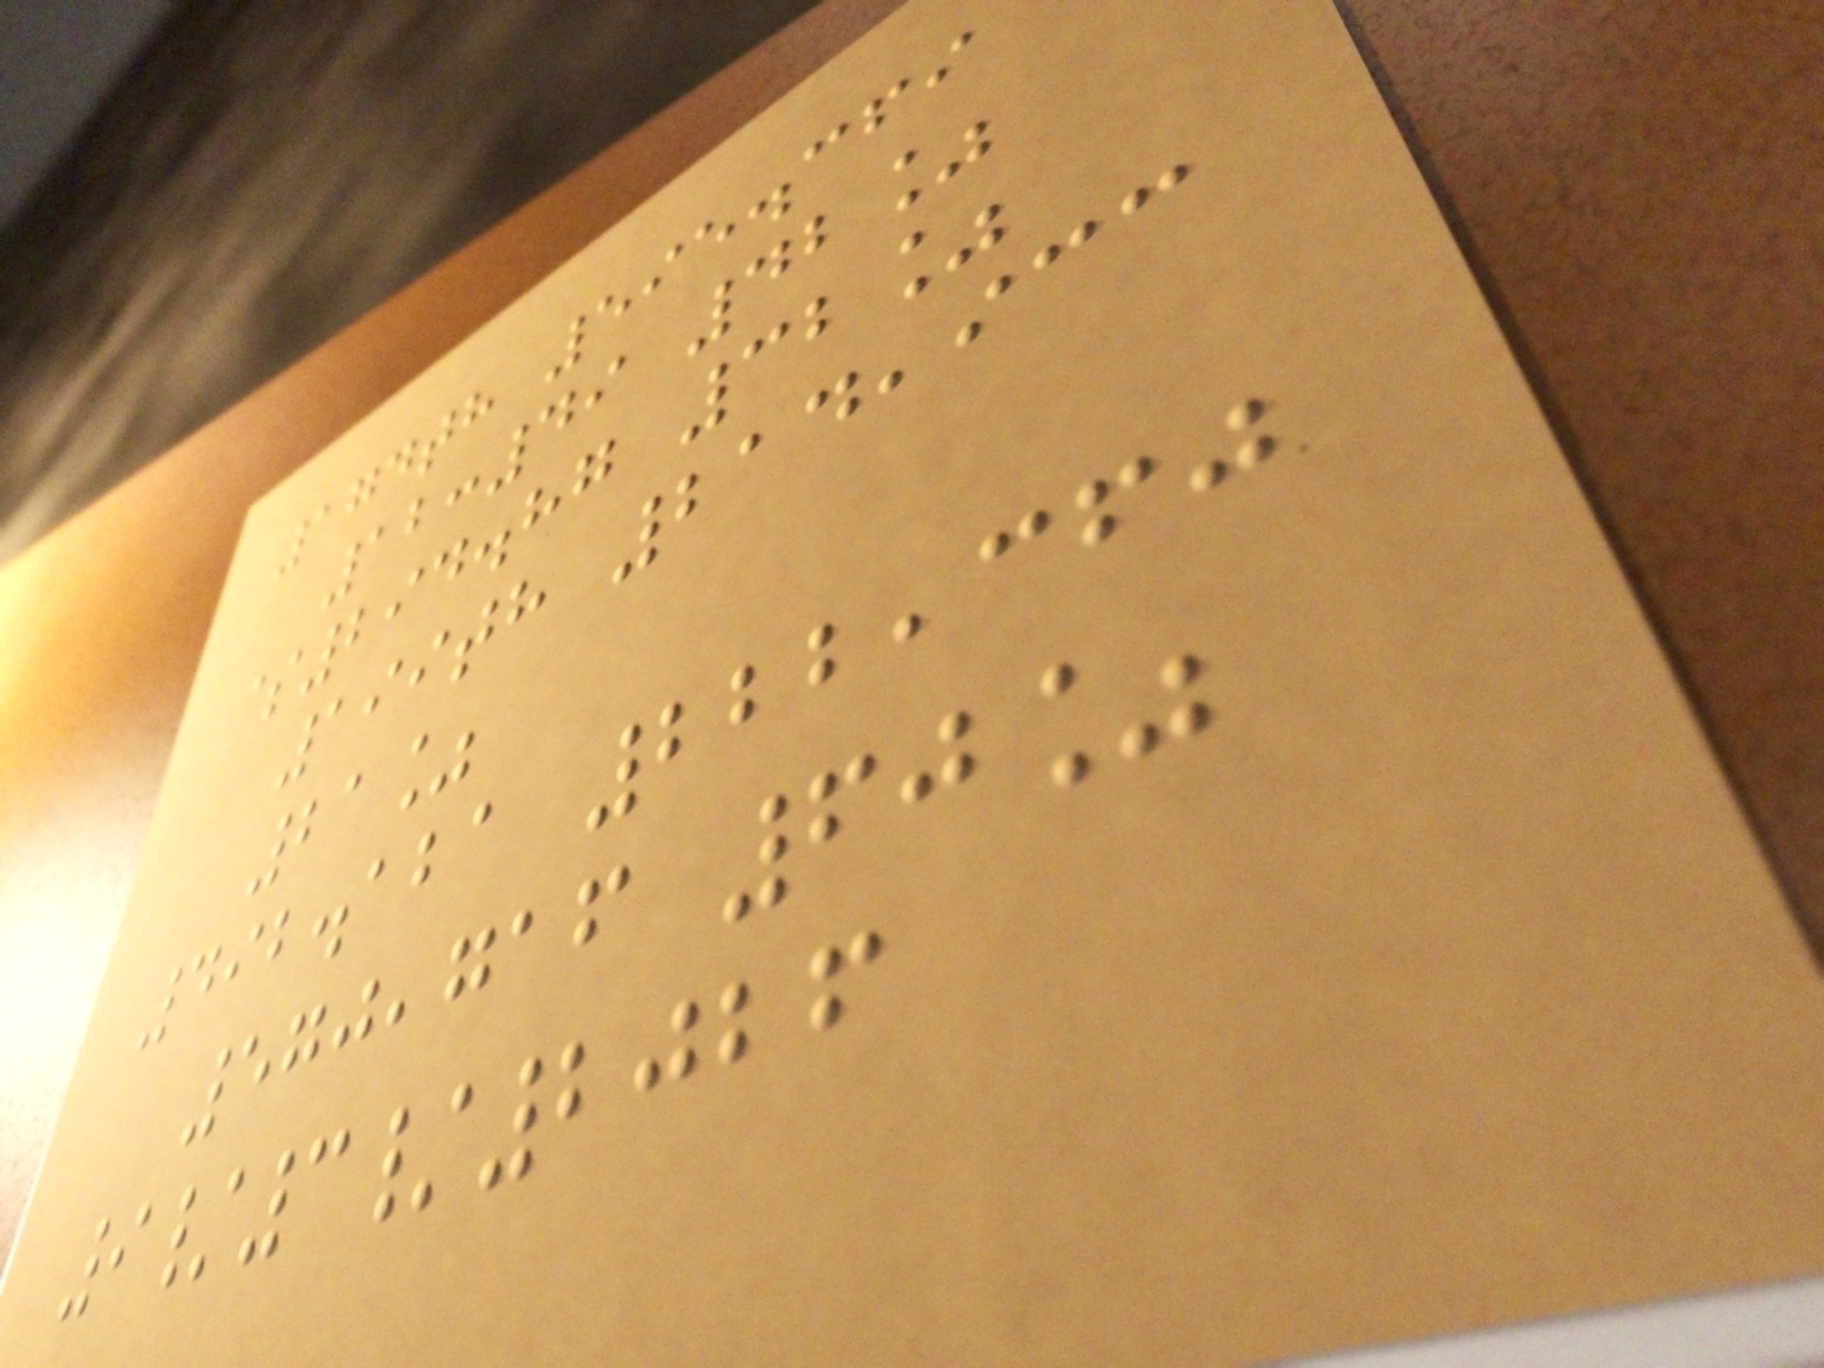174th 595.369
12:49 42%
$294.87 32%
199th 214,933
21%
492.121 222,360
570,716 60%
9/3/2026
